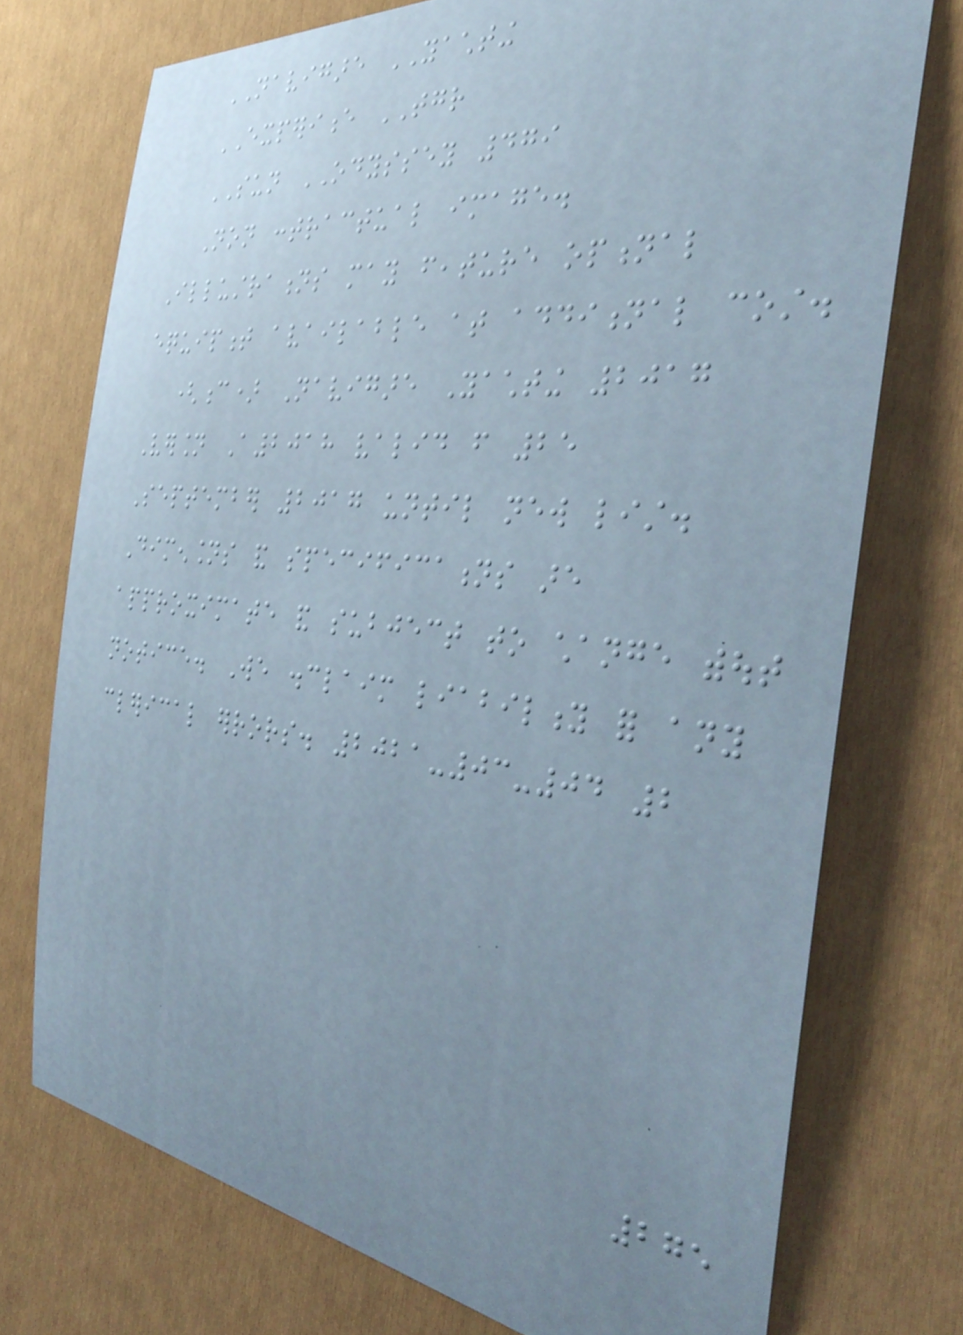NAVIGARE YACHTING
EXPERIENCE TOGETHER
SUN ODYSSEY 479
Non contractual image.
Illustrations may feature optional
equipment available at additional cost.
(c) Navigare Yachting 2017
Version A2018 valid from 25
September 2017 until new list.
Dimensions and specifications are
approximate and subject to change without
notice. We disclaim liability for any
clerical errors. 2021-03-04 2
275
